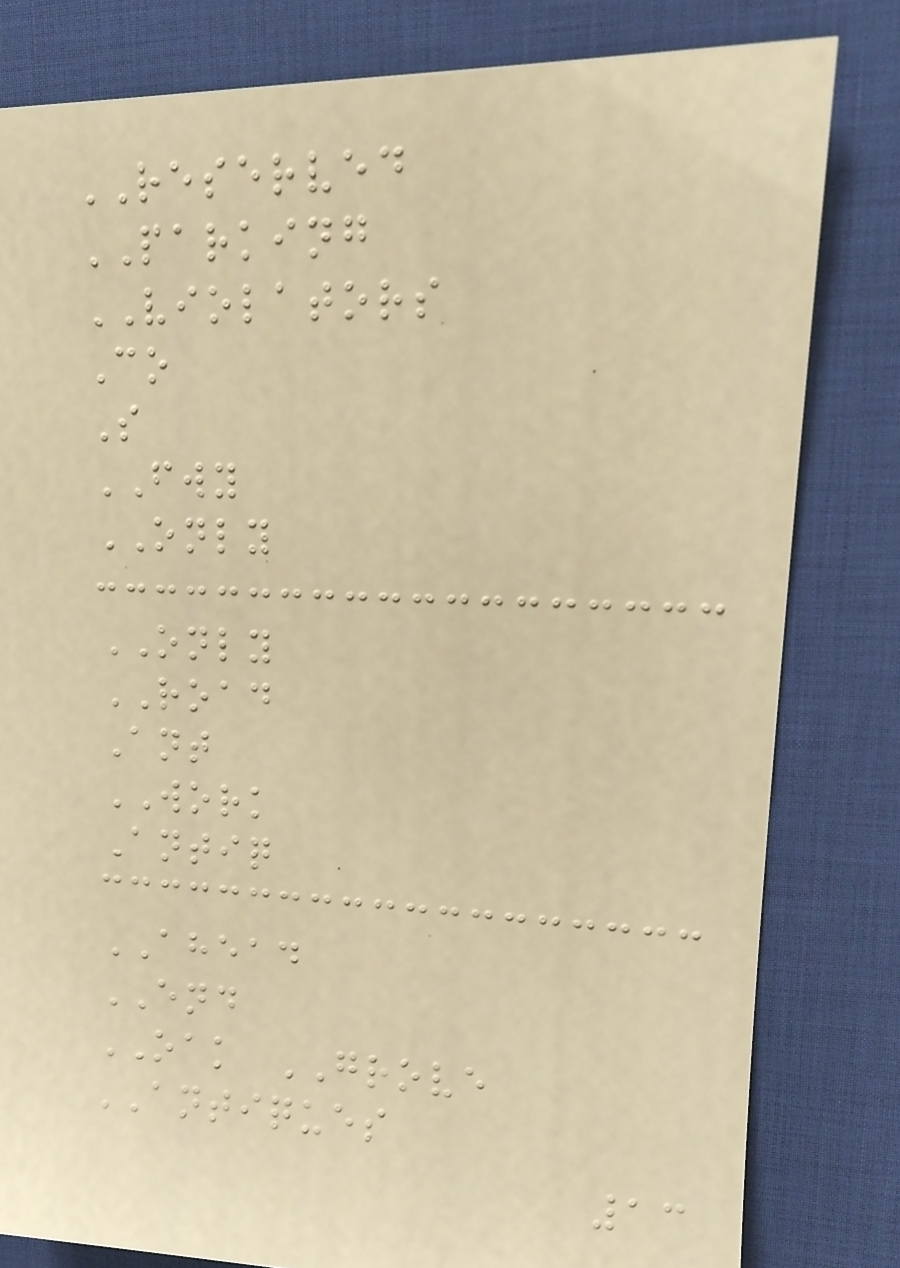RESERVED
PARKING
VIOLATORS
Co
S
FWY
ONLY
ONLY
ROAD
Ant
WORK
Antiq
AHEAD
END
OAK GROVE
ANTIQUES
13
